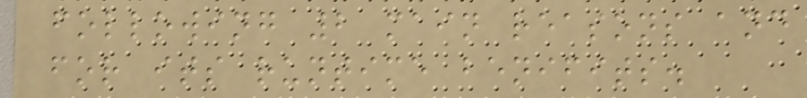following 2 main reasons and
for its runtime benifits.
